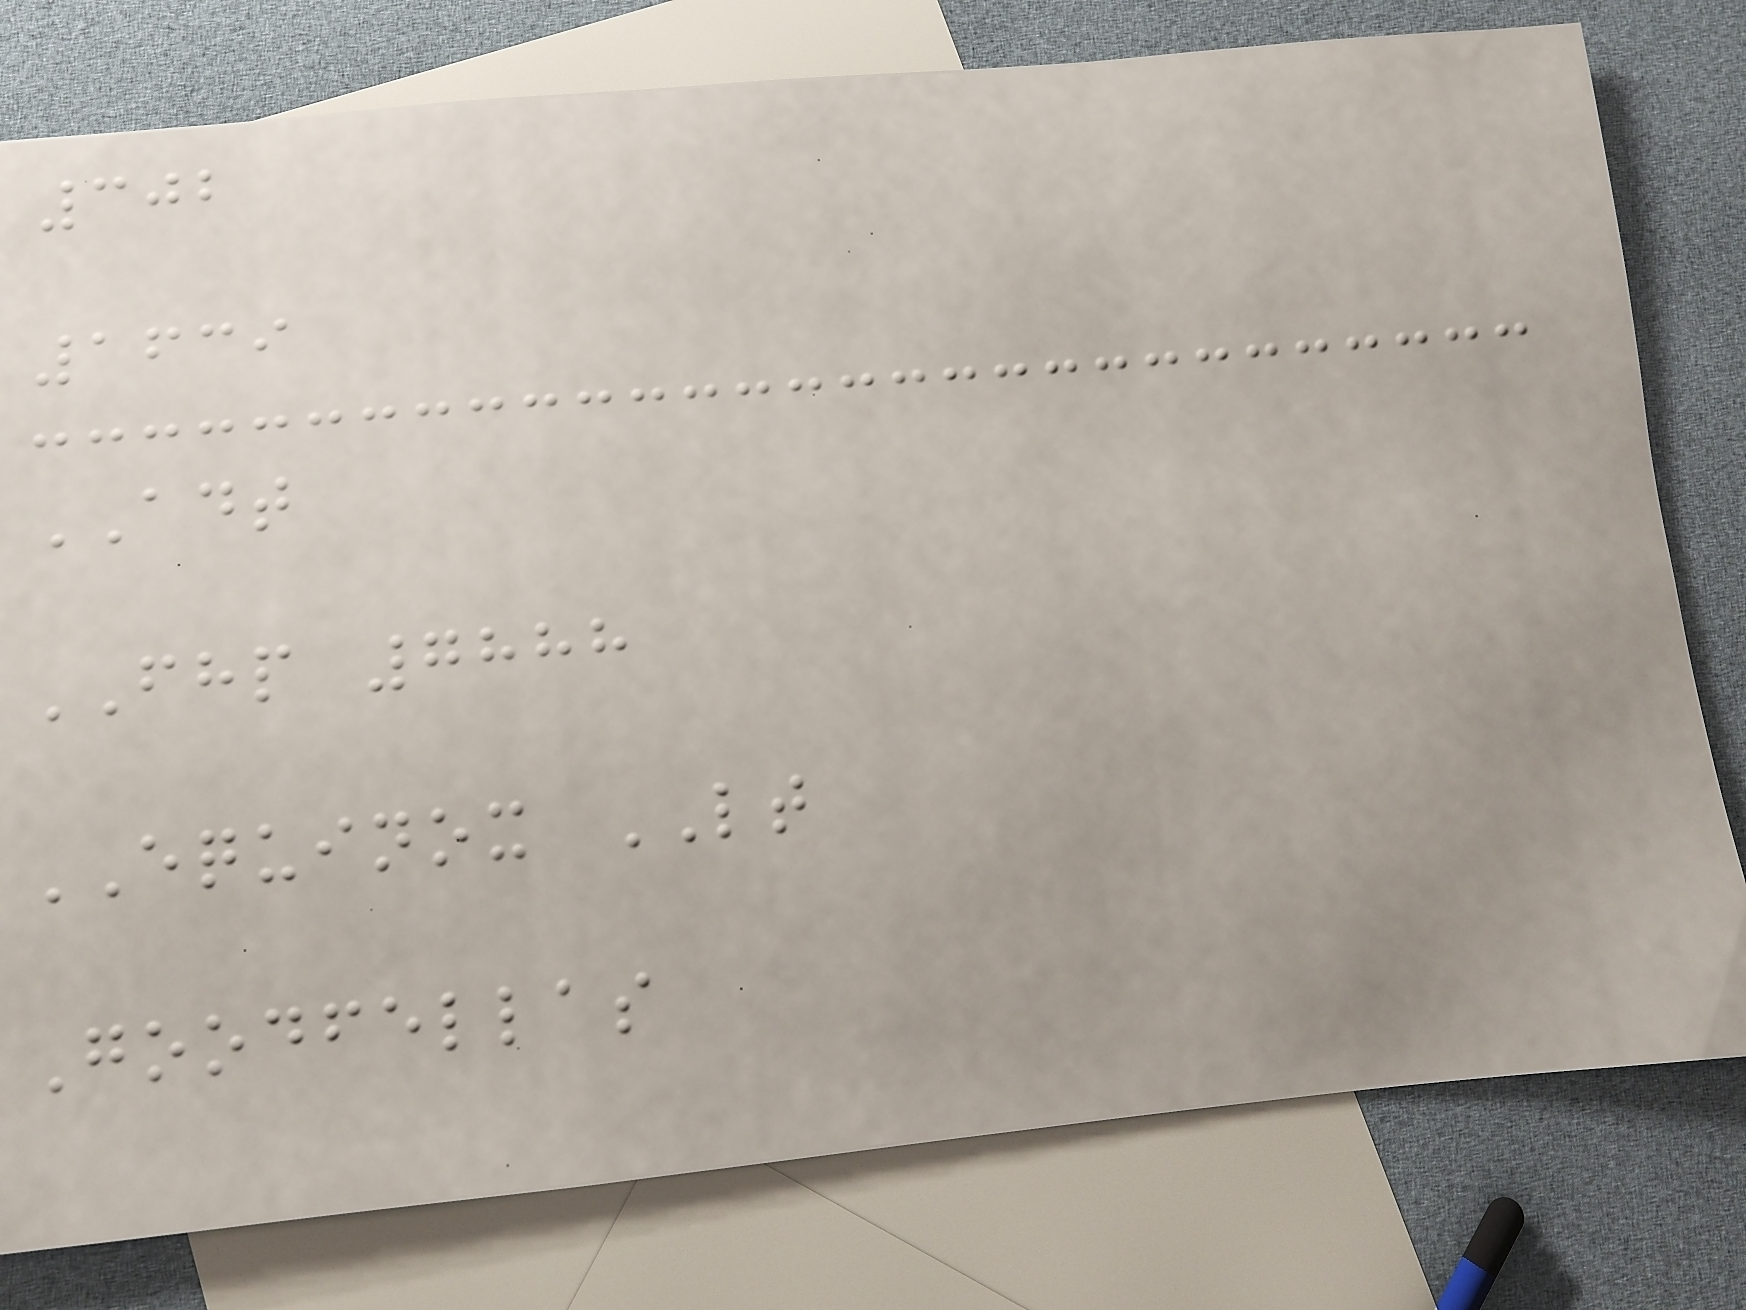302
1639
ADT
FHP 7888
EQUINOX LT
Goodfellas
